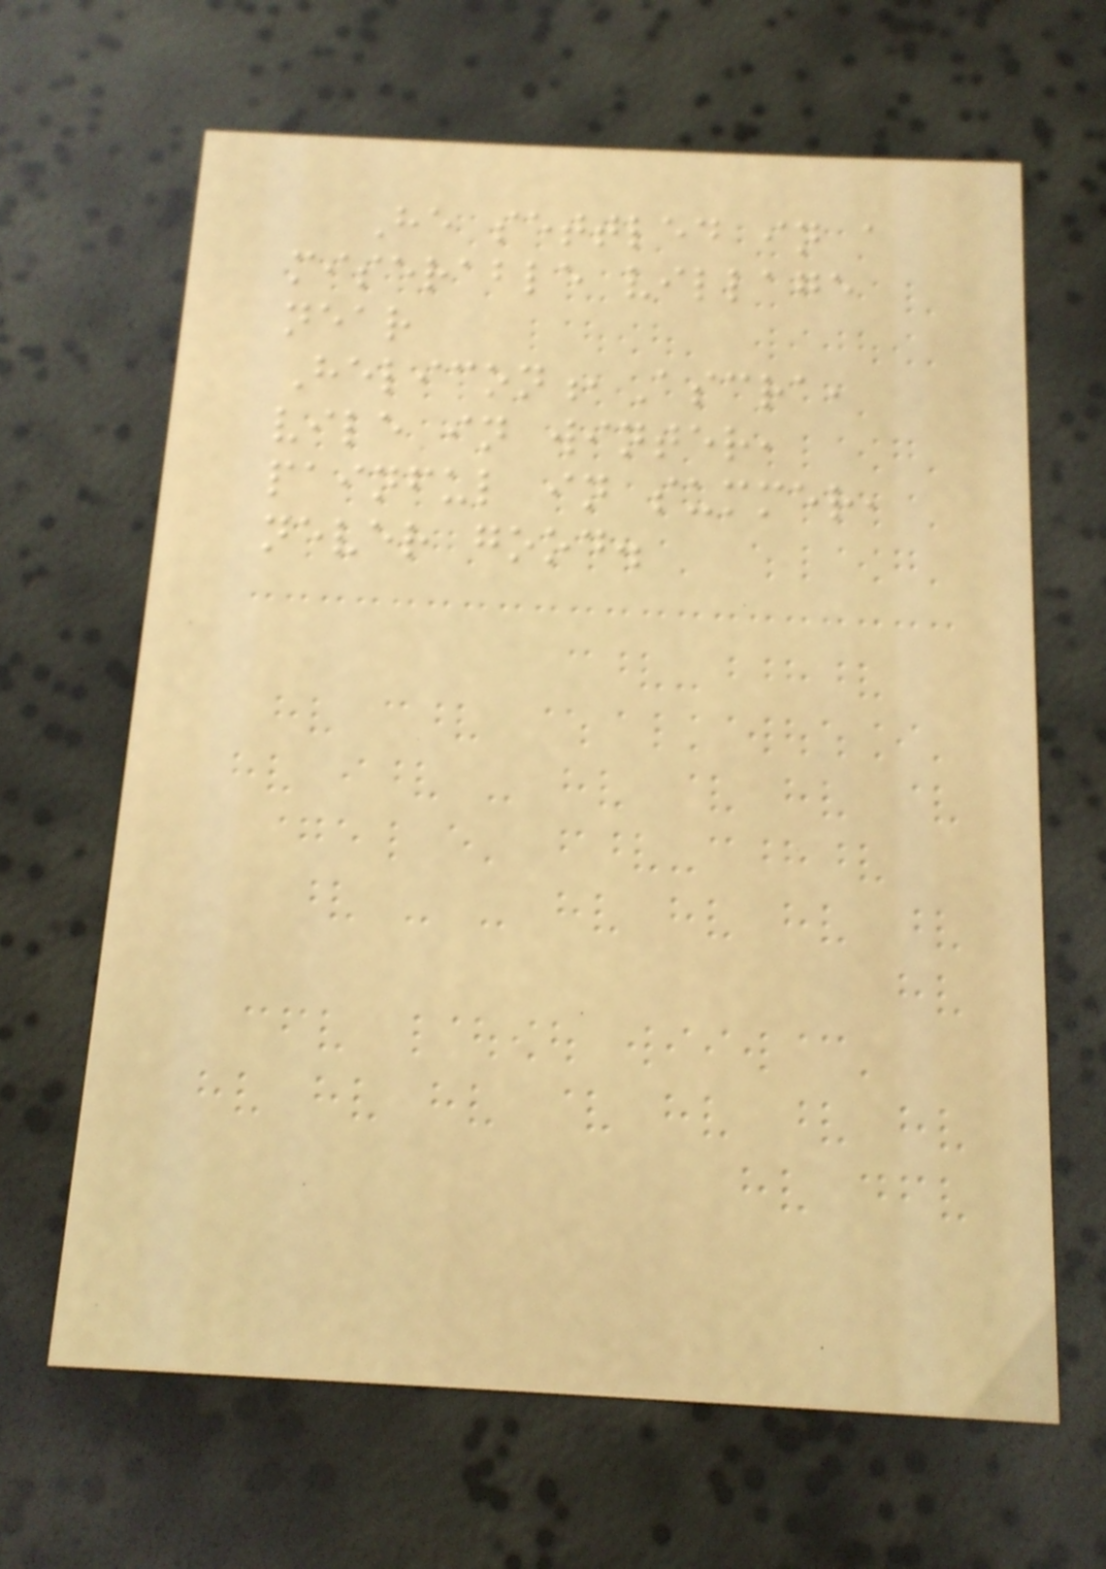He settled in a
miserable village
near
Helicon,Ascra,
vile in winter,
painful in summer,
never good.
